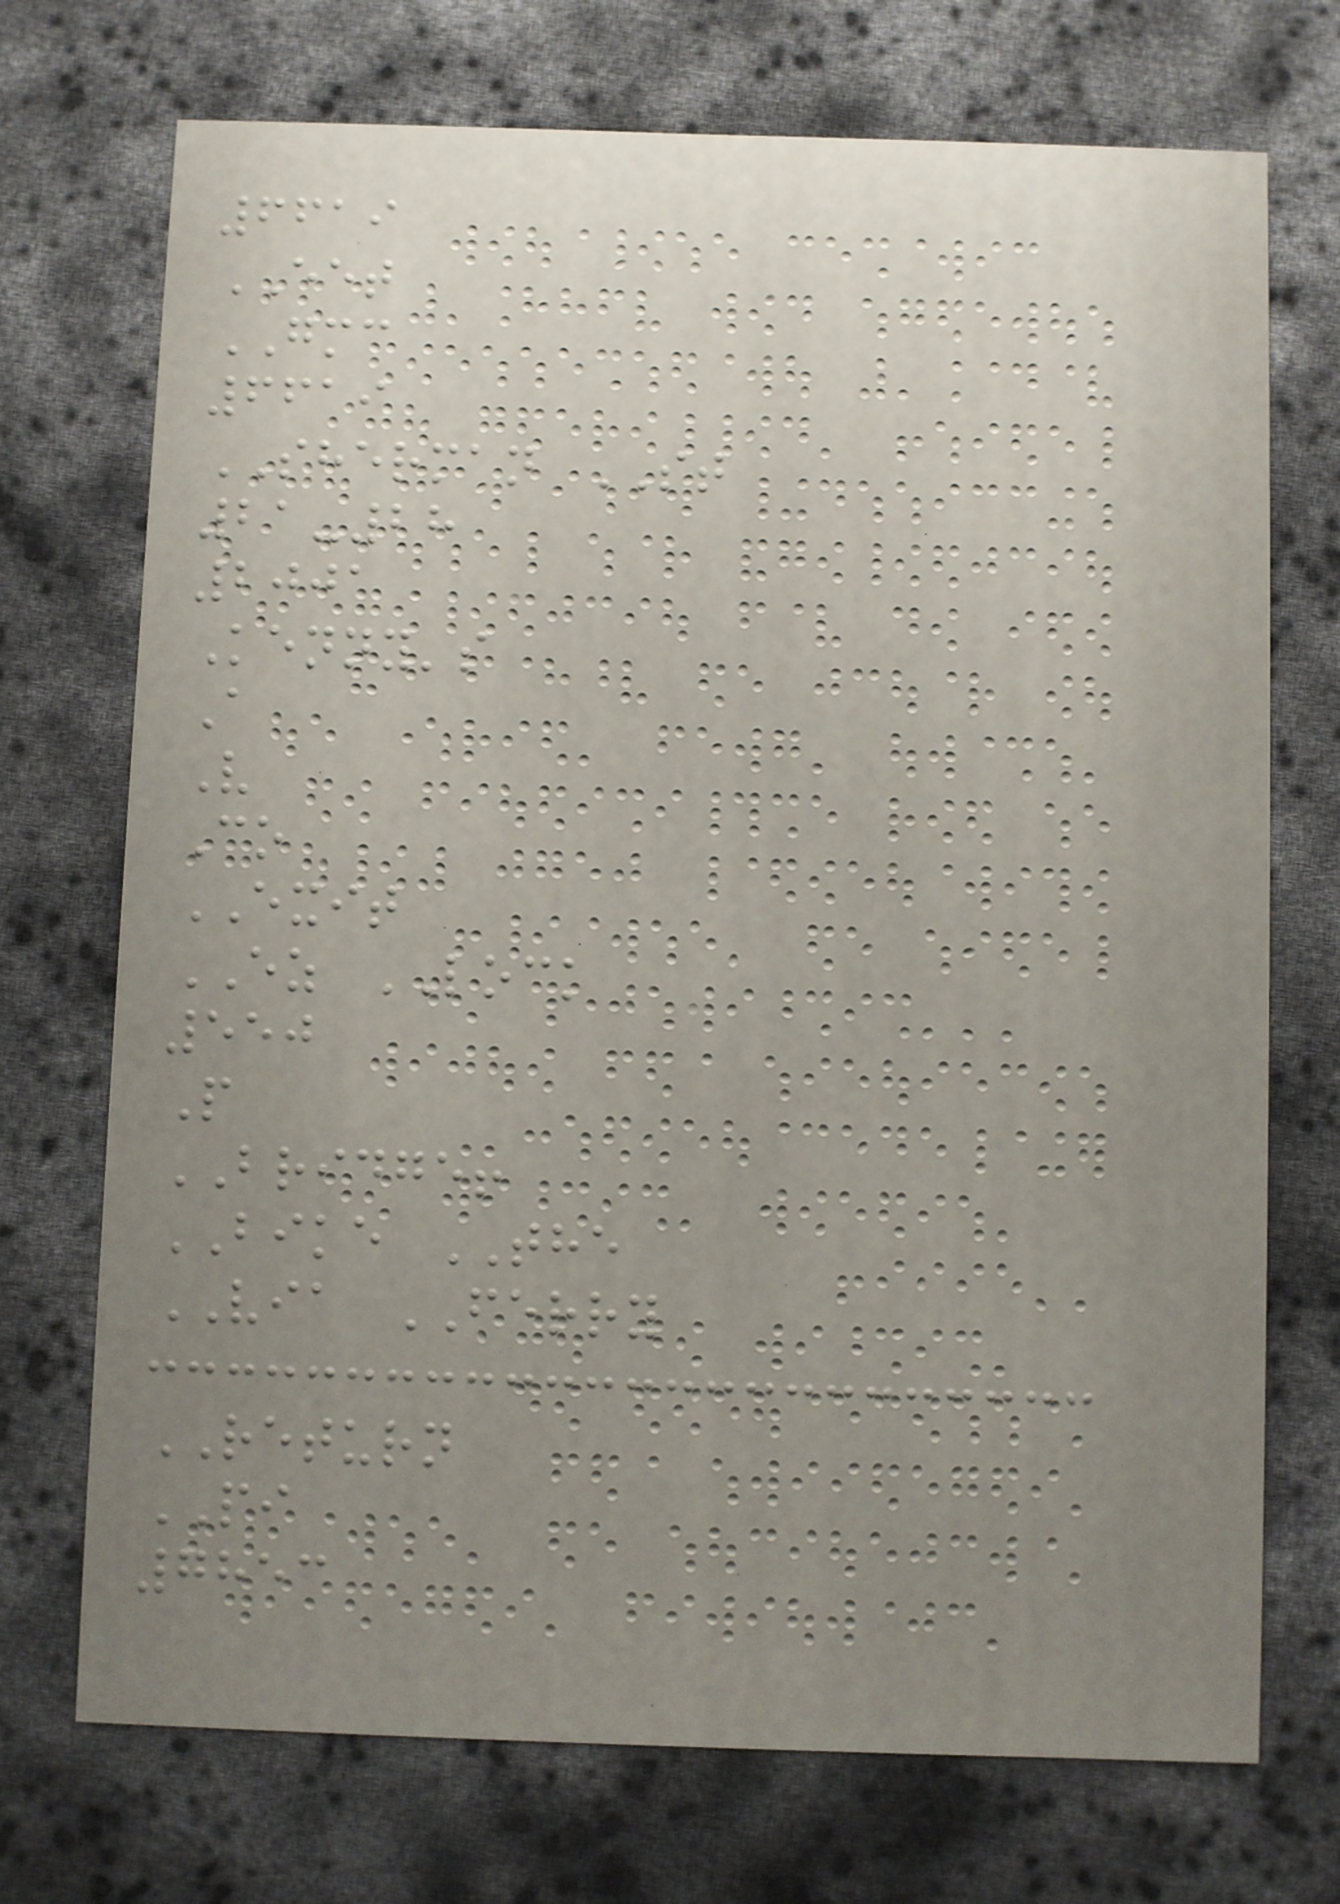6619
EET
GMC
6619
SHERMAN ST
21-28
2001
Kenny's
A
V
Co
EXIT
EZ LOCK
550
P
BRIDGE!
BIKE THE
VIA FERRY
RETURN
PI
7853
